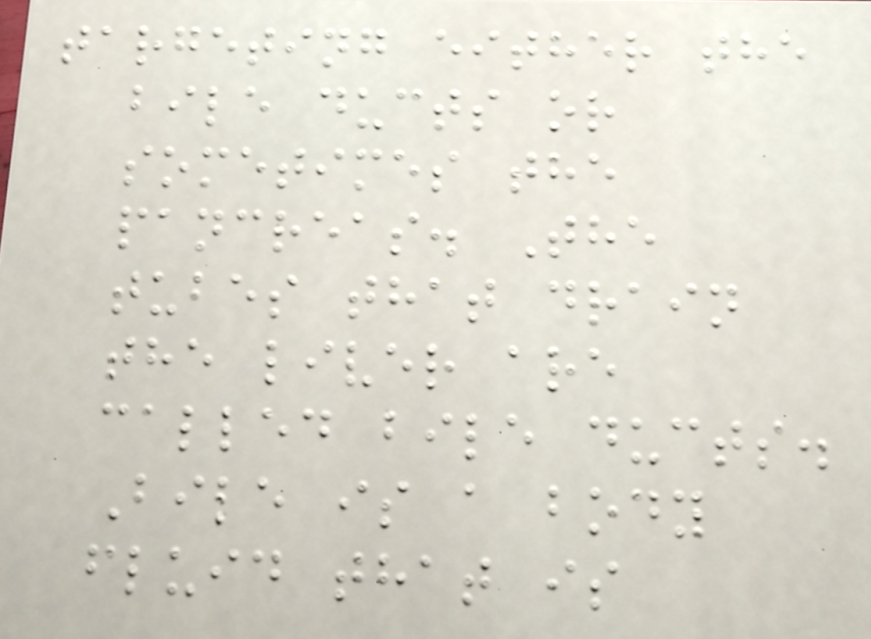targeting either the
bile ducts or
sometimes the
pancreas. The
tubes that drain
the liver are
called bile ducts.
Bile is a body
fluid that is
